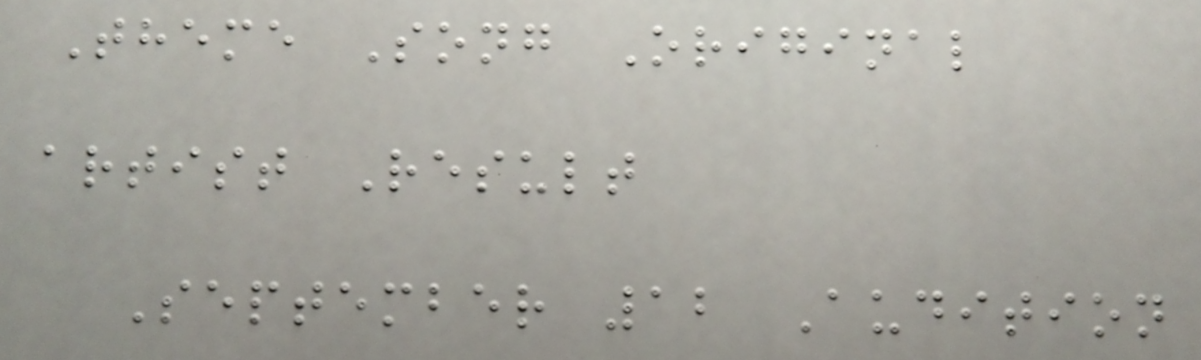Theme Song Original
artist Result
September 12 Audition
